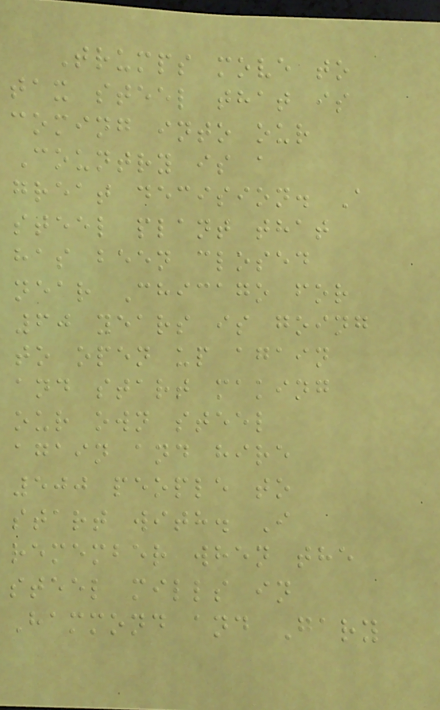Trumps move to
tax steel that is
coming into our
Country is a
great decision. A
steel plant that
has been closed
near Chicago for
60 years is going
to open up again
and start making
our own steel
again and hire
500 people to
start with. I
remember when the
steel mills in
Hammond and Gary
